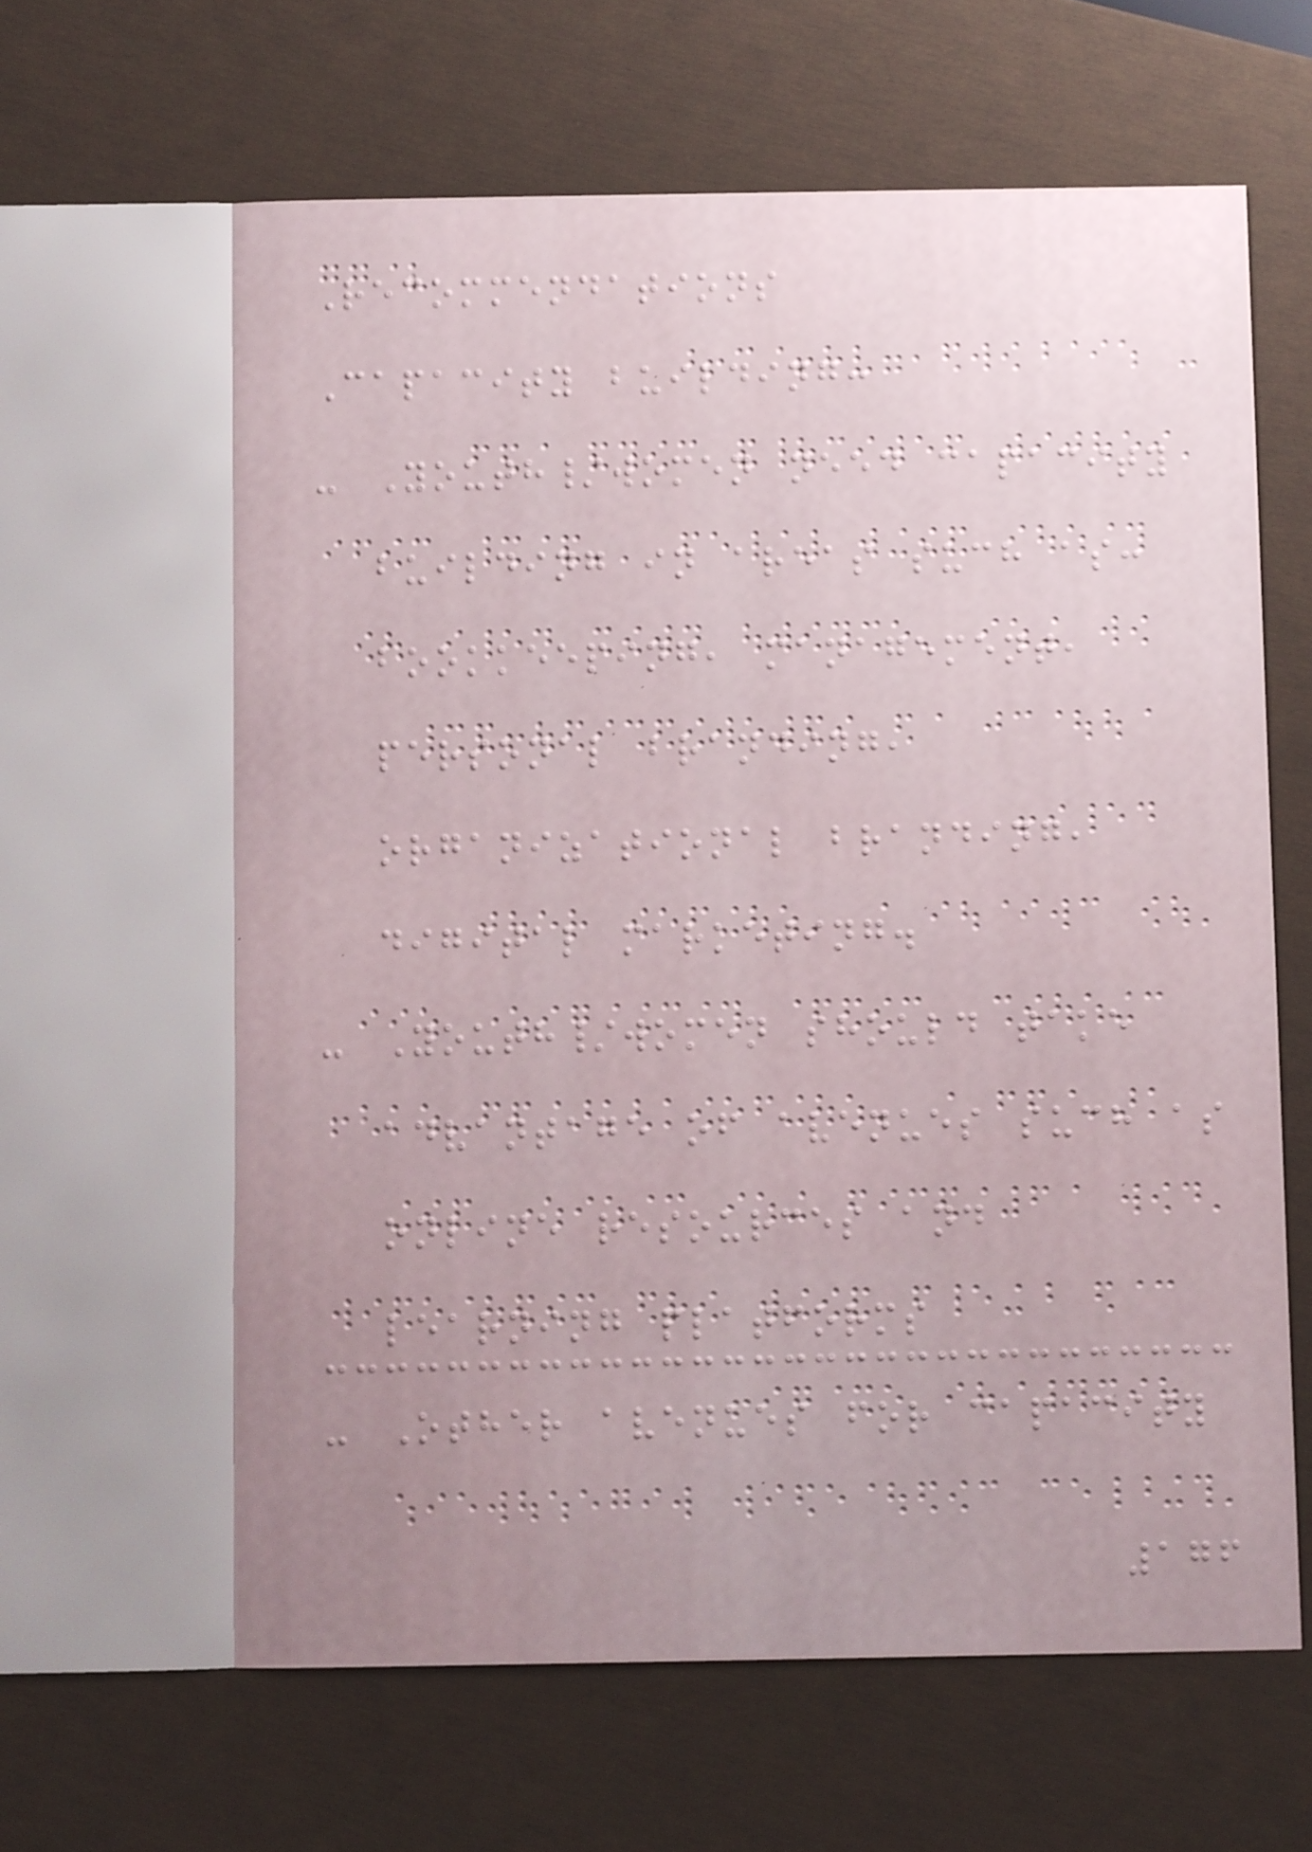Recommendations
Capacity building:
- Youth/women need capacity
building in areas such as:
bookkeeping, management,
personal branding,
organizational branding,
digital marketing.
- Youth/women should take
advantage of avenues such as
online resources and
learning platforms
- Other avenues for capacity
176
